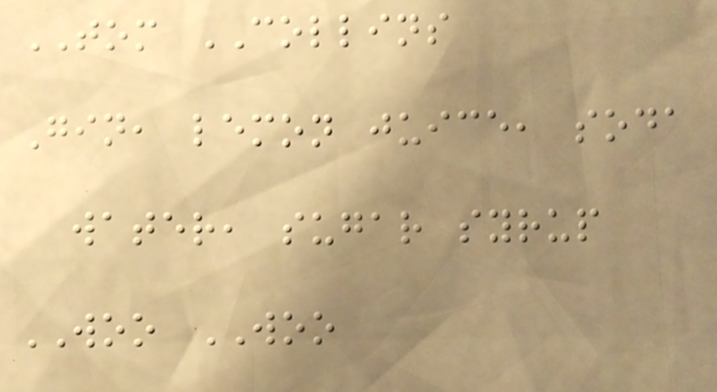TOM COLLINS
Gin, lemon juice, soda
water, sugar syrup
WOO WOO
